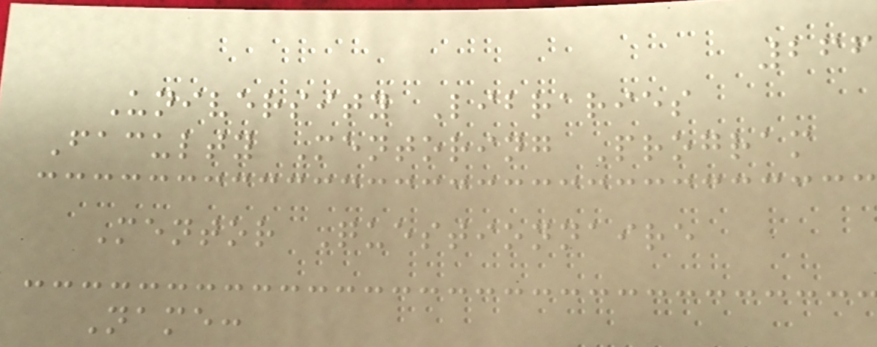266
University Libraries
Faculty Mentoring Program
Mentor Questionnaire
Name:
